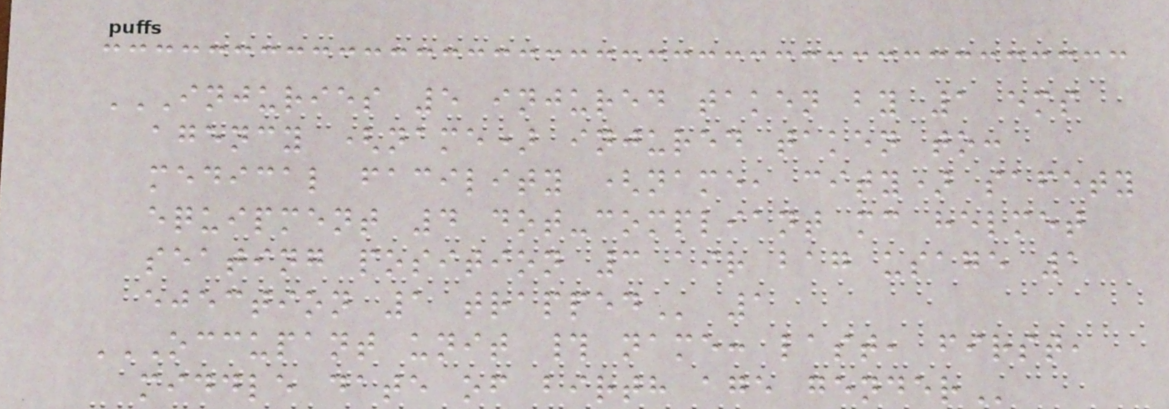INJURIES 5 INJURED TAKEN BY 1 EMS
AGENCY (NAME) INJURED TAKEN TO:
MEDICAL FACILITY (NAME, CITY) SAFETY
EQUIPMENT 4 DOT-COMPLIANT MC HELMET
SEATING POSITION 3 AIR BAG USAGE 1
EJECTION 1 TRAPPED 1
OCCUPANT UNIT # NAME: LAST, FIRST,
MIDDLE DATE OF BIRTH AGE GENDER
